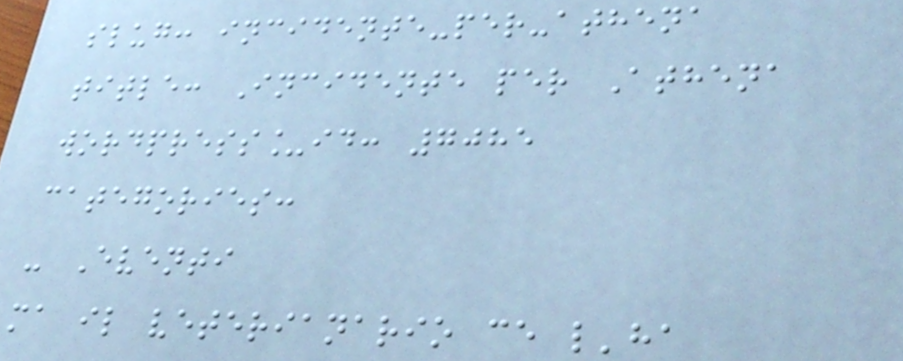slug: incidente-per-athena
title: Incidente per Athena
wordpress_id: 7085
categories:
- Eventi
ma il veterianario ce l'ha
